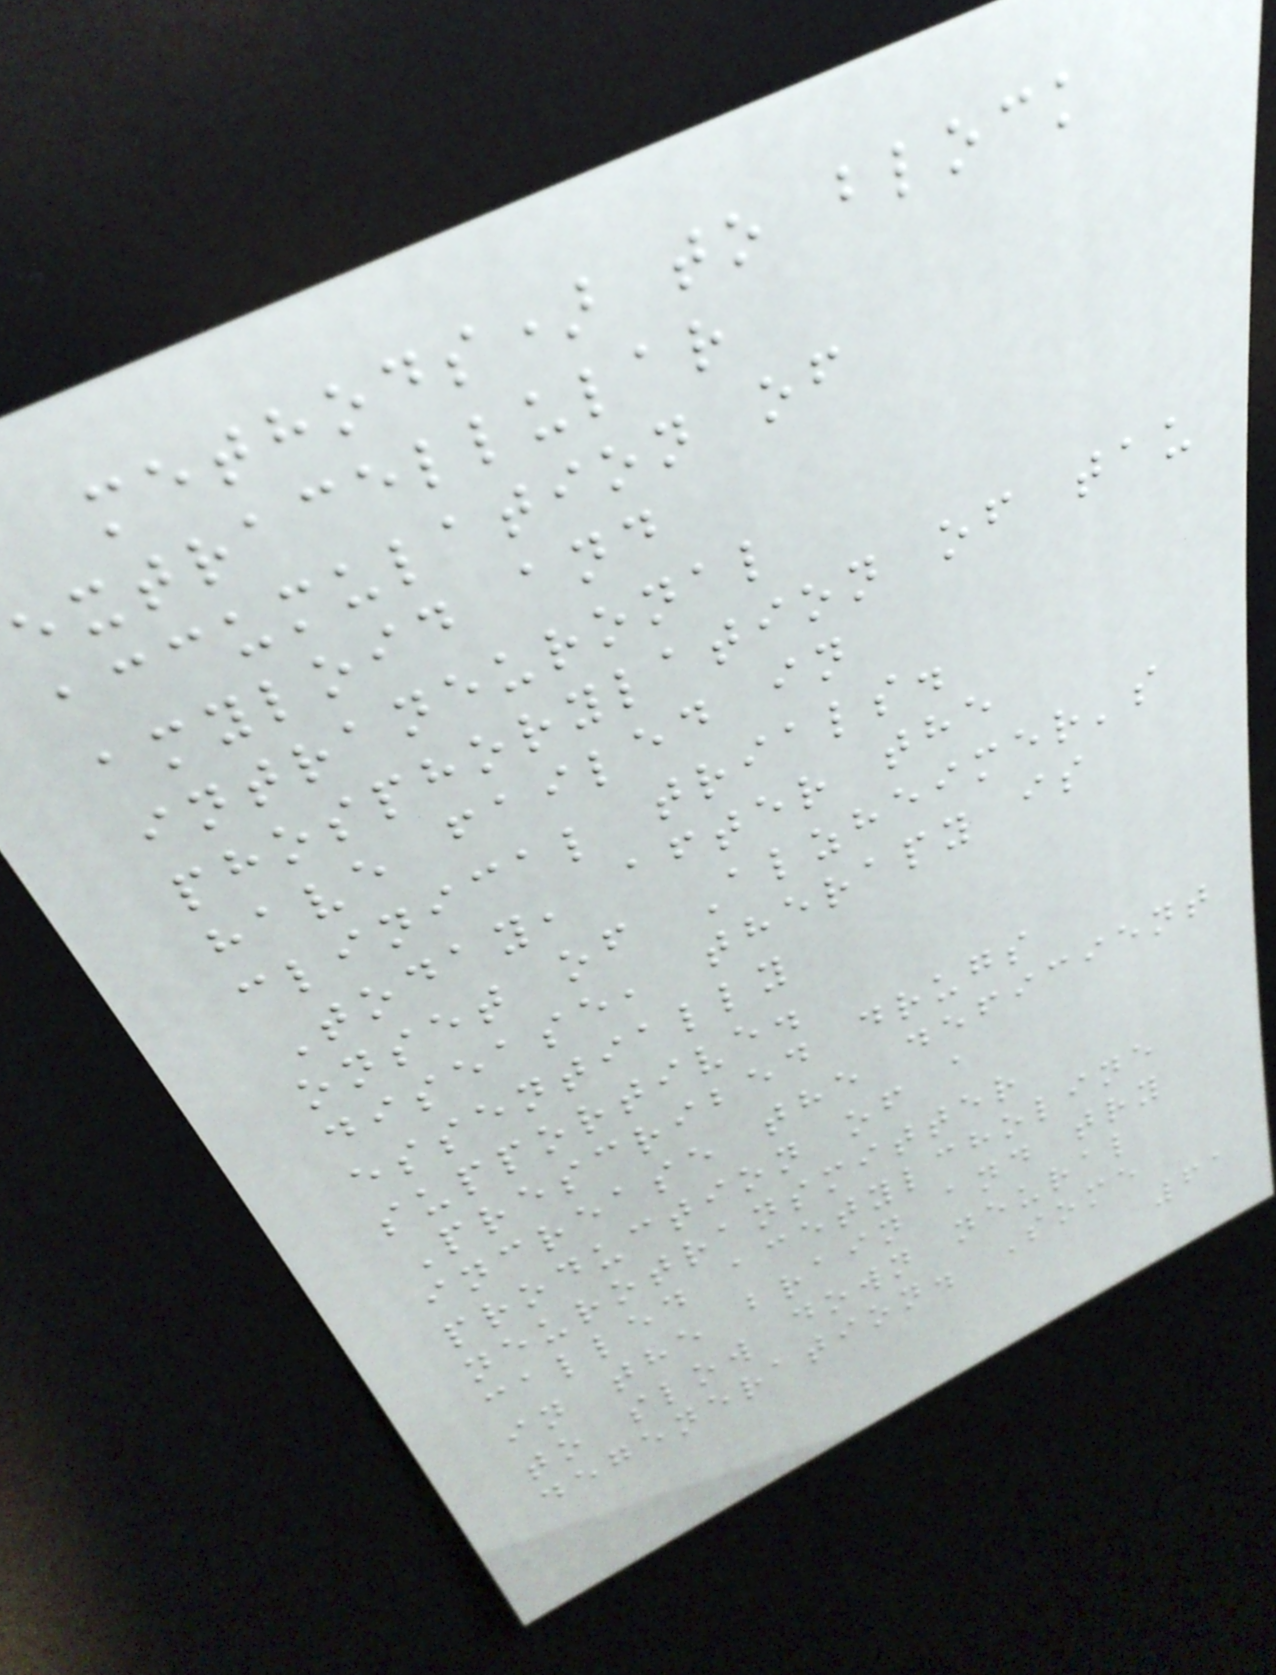methods) to block
extracellular
accumulation of
amyloid and
intraneuronal
phosphorylation of tau
have failed in
clinical trials.
Today, after the
onset of Alzheimer's
disease, therapy is
essentially
supportive.
Prescribed drugs
increase the deficient
production of a
neurotransmitter
called acetylcholine
in the brain and try
to slow down neural
degeneration. Some
61
